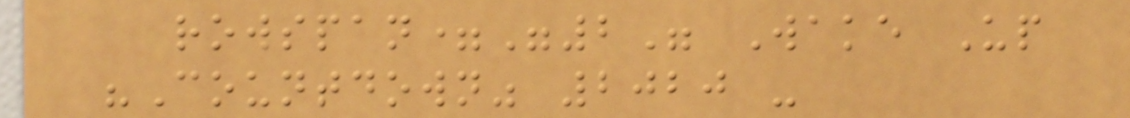rowspan="2" Wake Up
"Countdown" 2020 -
